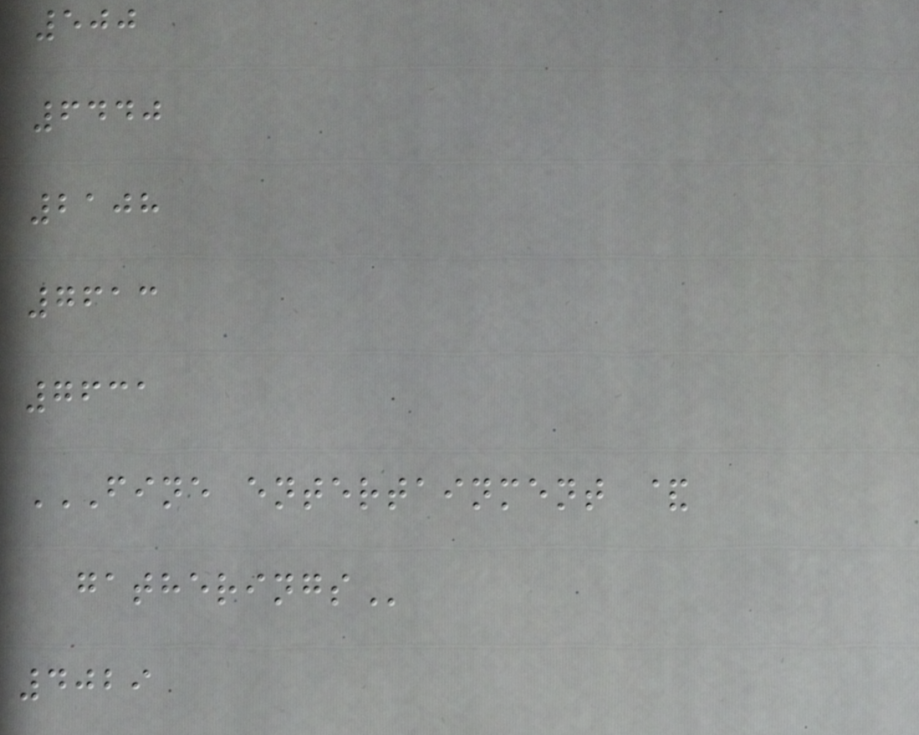500
6440
2108
7613
7631
FINE ENTERTAINMENT &
GATHERINGS
4029
